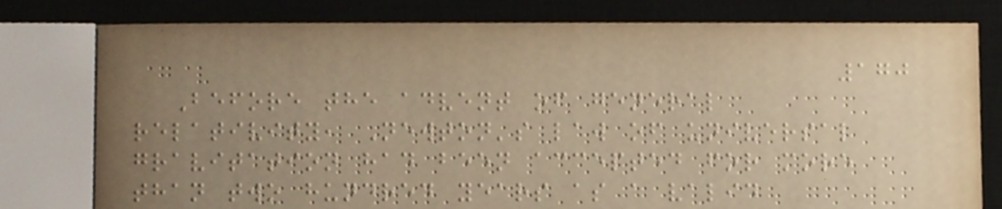170
Before the advent of general
relativity, Newton's law of universal
gravitation had been accepted for more
than two hundred years as a valid
